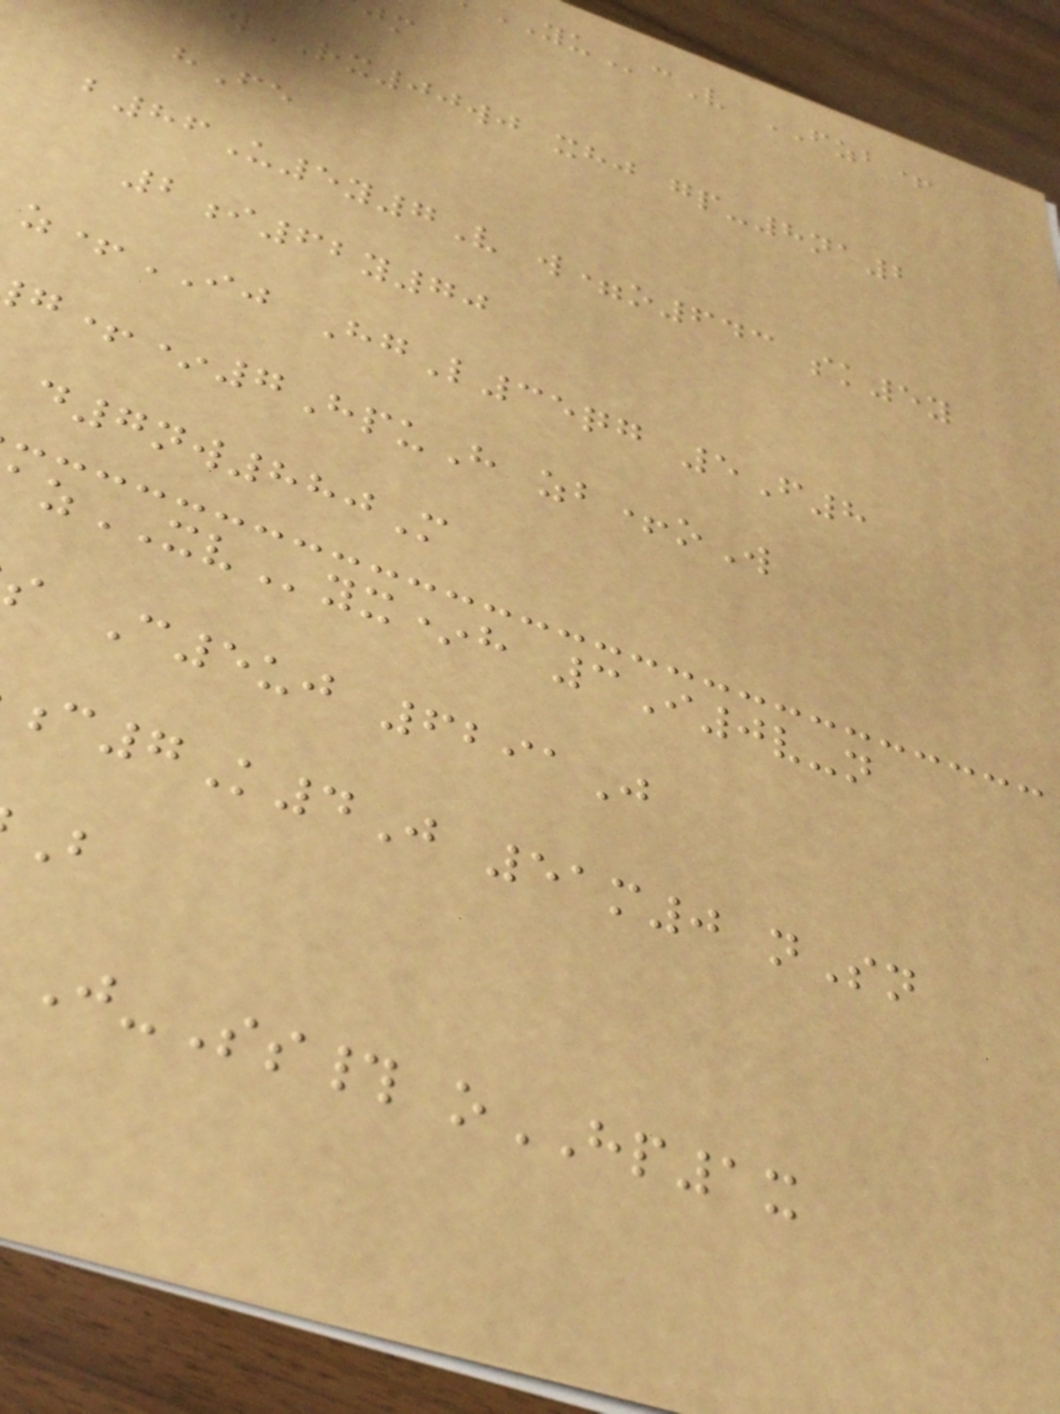cV FZB+
wRX00wj xhj gp-8na2
hFe
b86U5y7V w=o643 sk5y
2i62y70
z+IJ HgL35qg 5F8
+*7HpuH zb+oW
d7nw880M
zXVyx*h 3I0v-n
s C5uj 6291J
c7K4J 51m0 nSn
J-Ss# oHP1x
